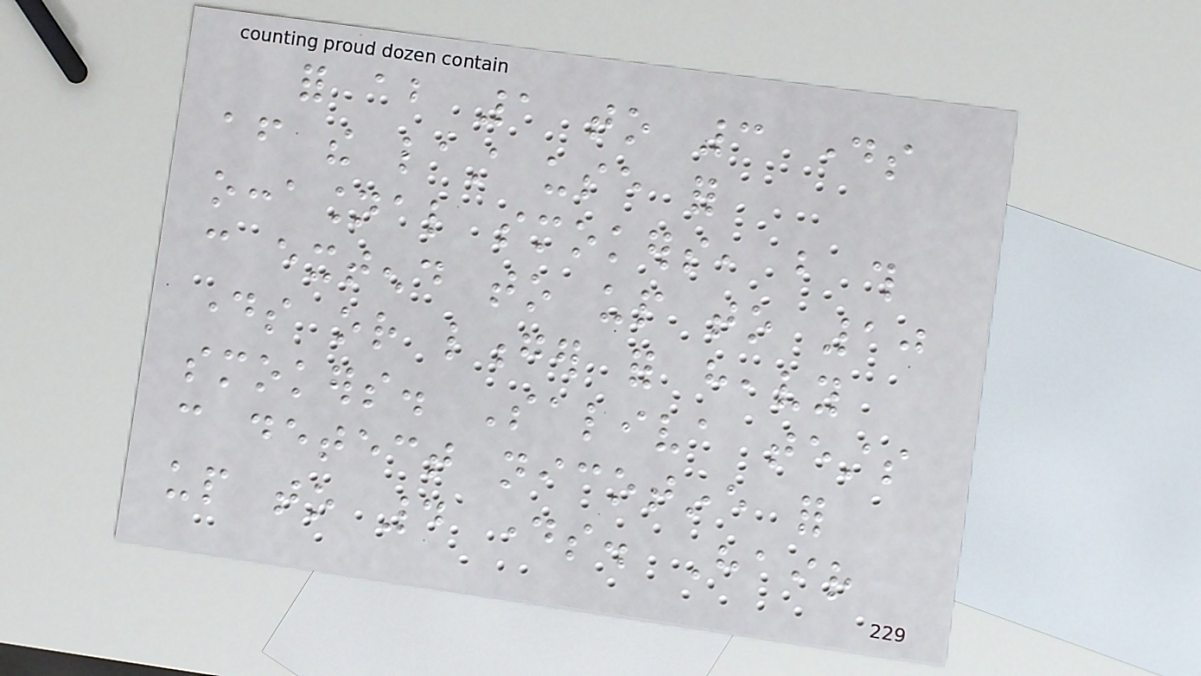for about 1 to 3 days
after the last use for
occasional smokers, but this
can extend to up to 10
days or longer for heavy
smokers. Saliva tests
can detect nicotine for
up to 4 days. Hair
